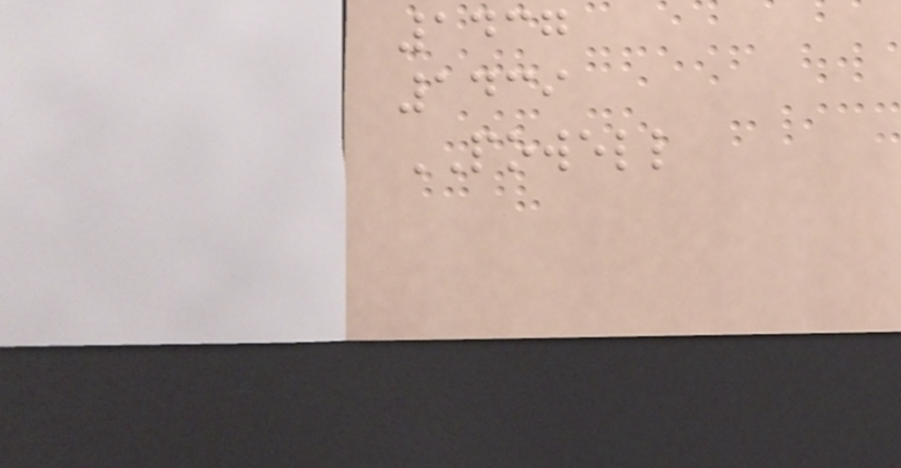1437
1439
POWELL
